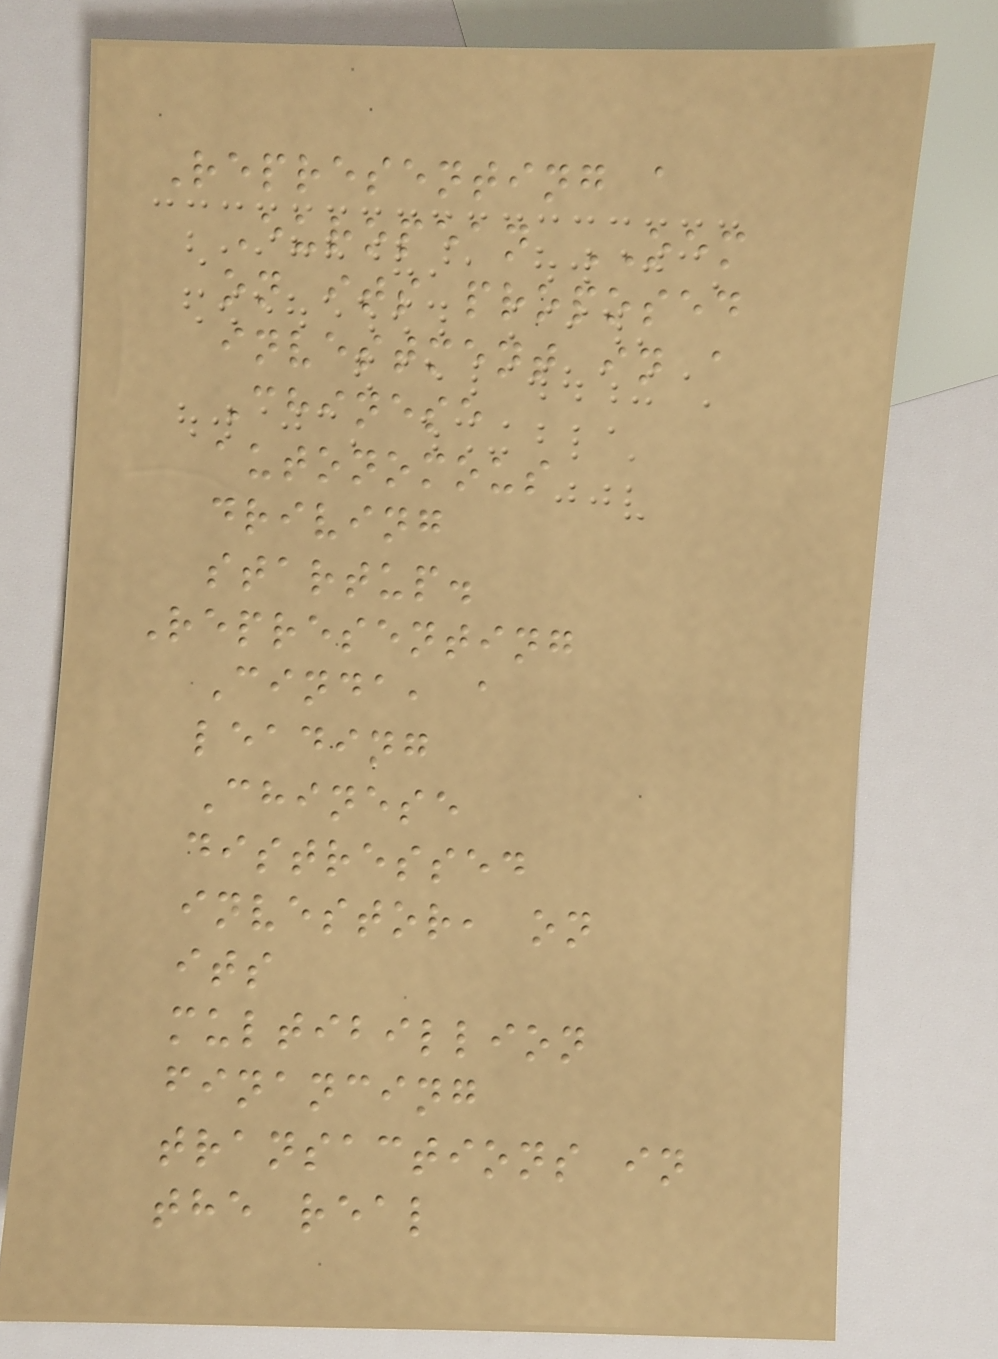Representing a
European OEM
on its proposed
investment in a
Chinese
autonomous
driving
startup.
Representing
Cinda, a
leading
Chinese
distressed
investor, on
its
multibillion
financing
transactions in
the real
